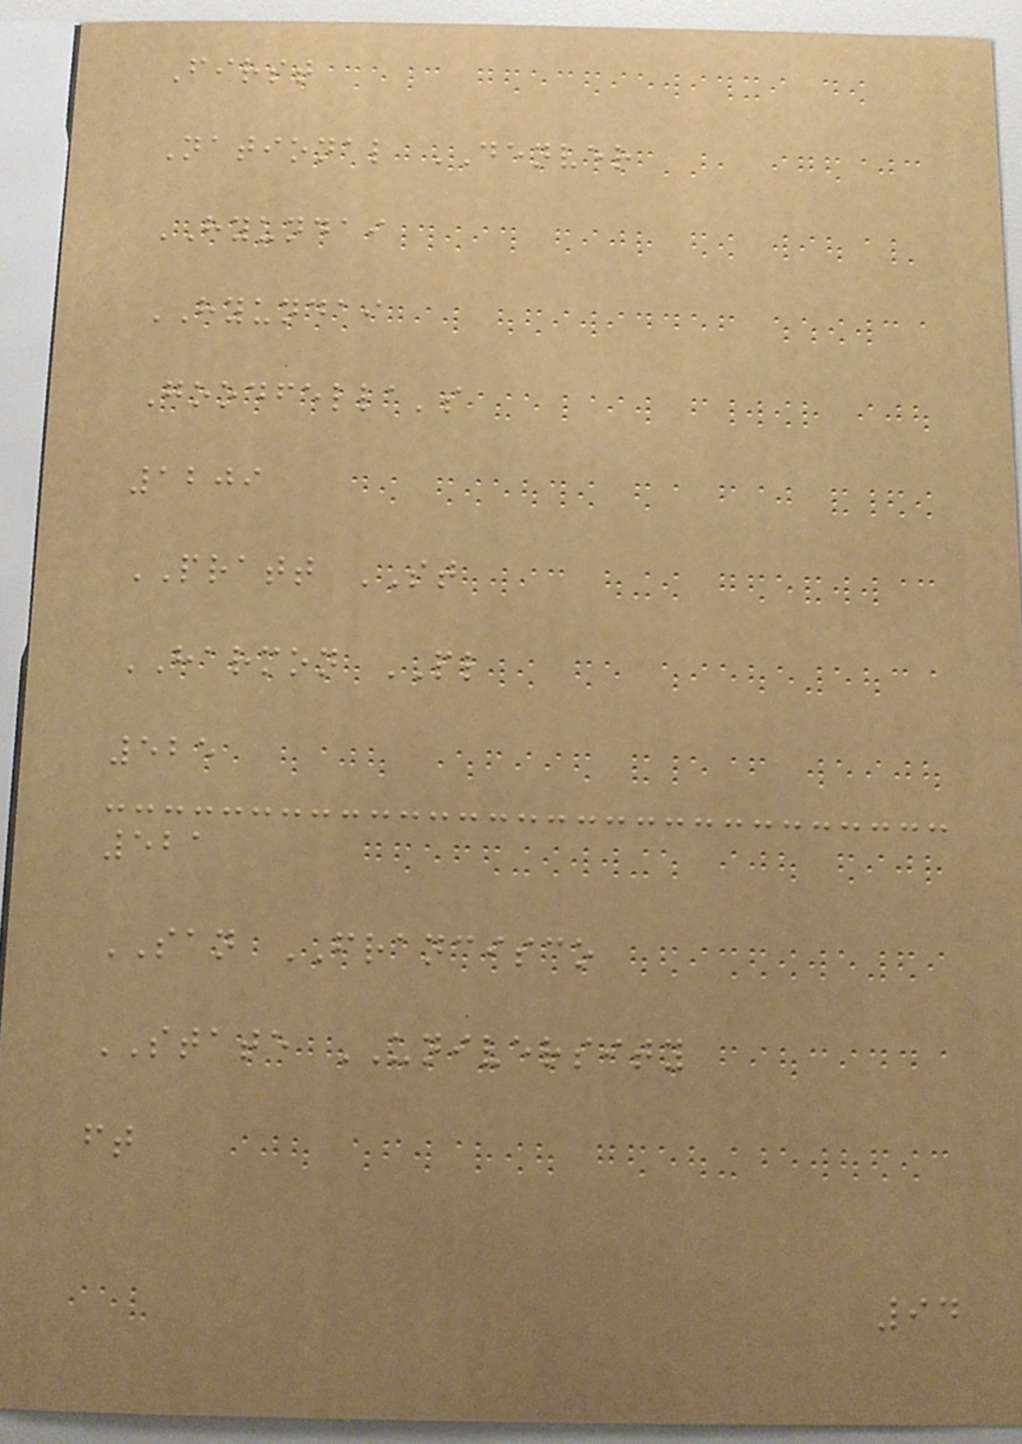First
National DENVER
HYUNDAI
HYUNDAI
Goodfella's
1209
PRATT ST
HARMON PL
525
521
SAN FRANCISCO
STATE UNIVERSITY
ft
94
